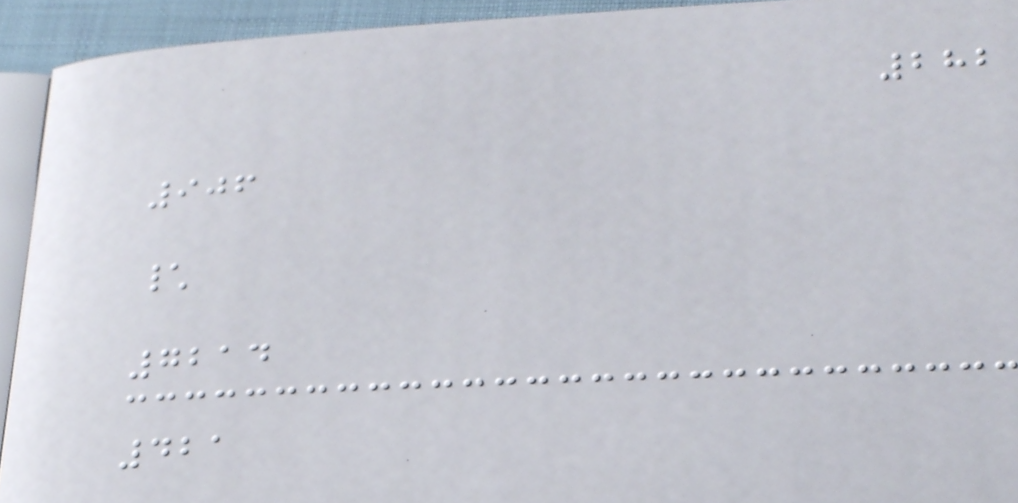282
906
\
7214
421
